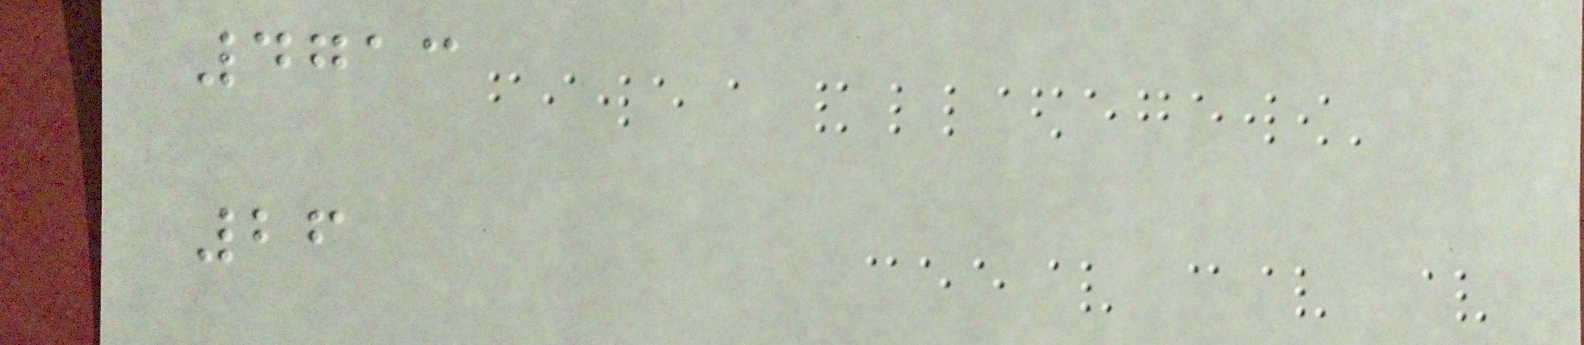4713
26
